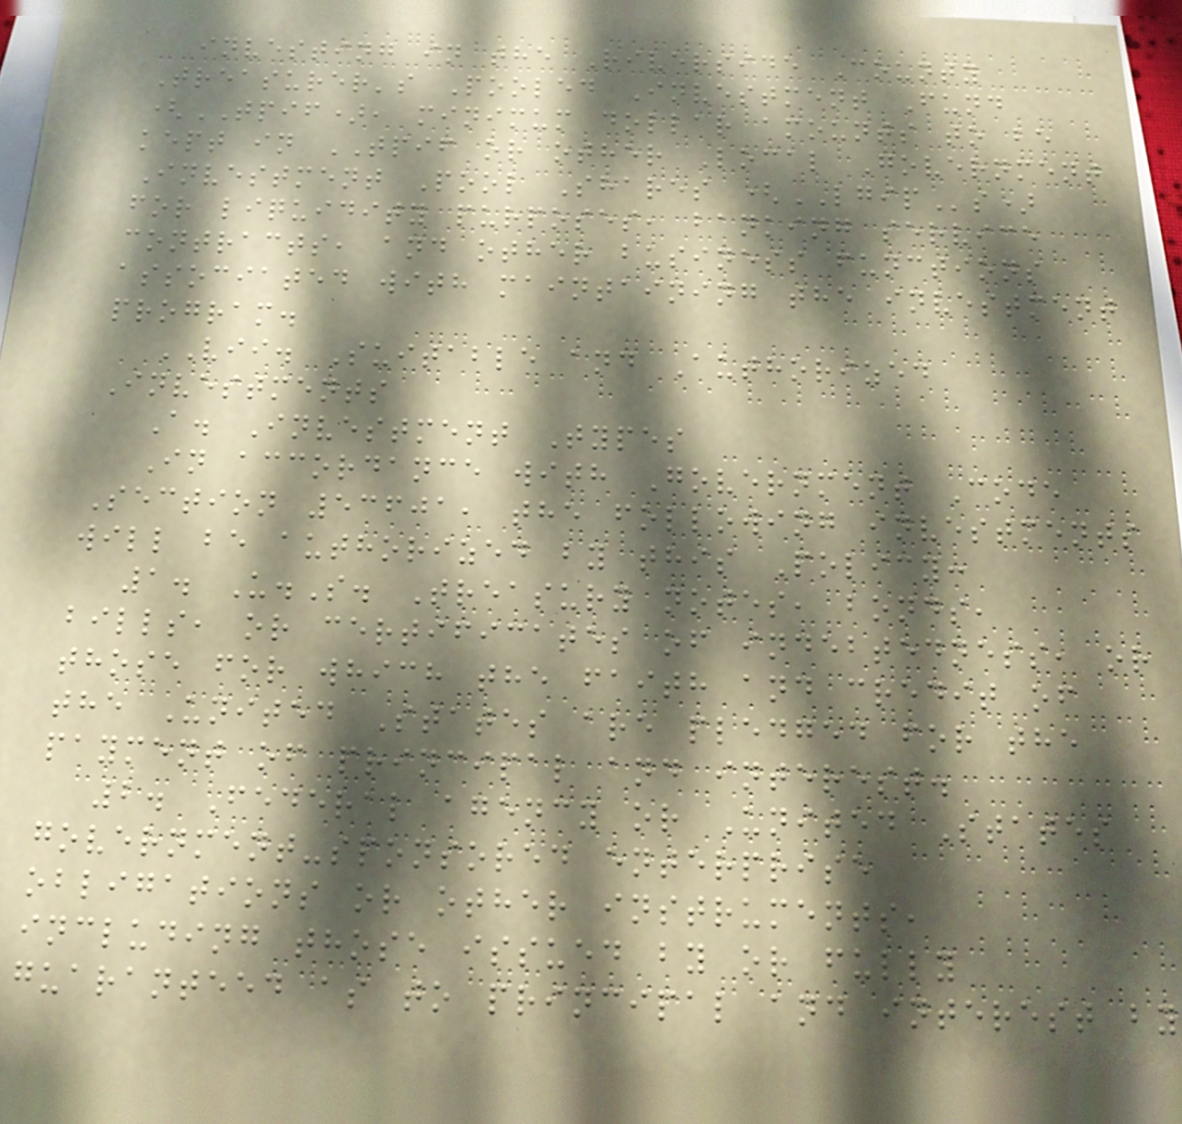investing in the Riverside County
Treasurer's Pooled Investment Fund
(TPIF), minimum dollar amounts to be
kept in TPIF or other Local Government
Investment Pool Shares (LGIPs)
for liquidity purposes, banking service
contracts, and other business functions
associated with maintaining the investment
program.
VII. Suitable and Authorized
Investments
A. Investment Types
In accordance with Government Code
Section 53601, the following investments
will be authorized by this Policy:
1. U.S. Treasury notes, bonds,
bills, or certificates of indebtedness, or
those for which the faith and credit of
the United States are pledged for the
payment of principal and interest.
2. Federal agency or United States
government-sponsored enterprise
obligations or other instruments,
including those issued by or fully
guaranteed as to principal and interest by
